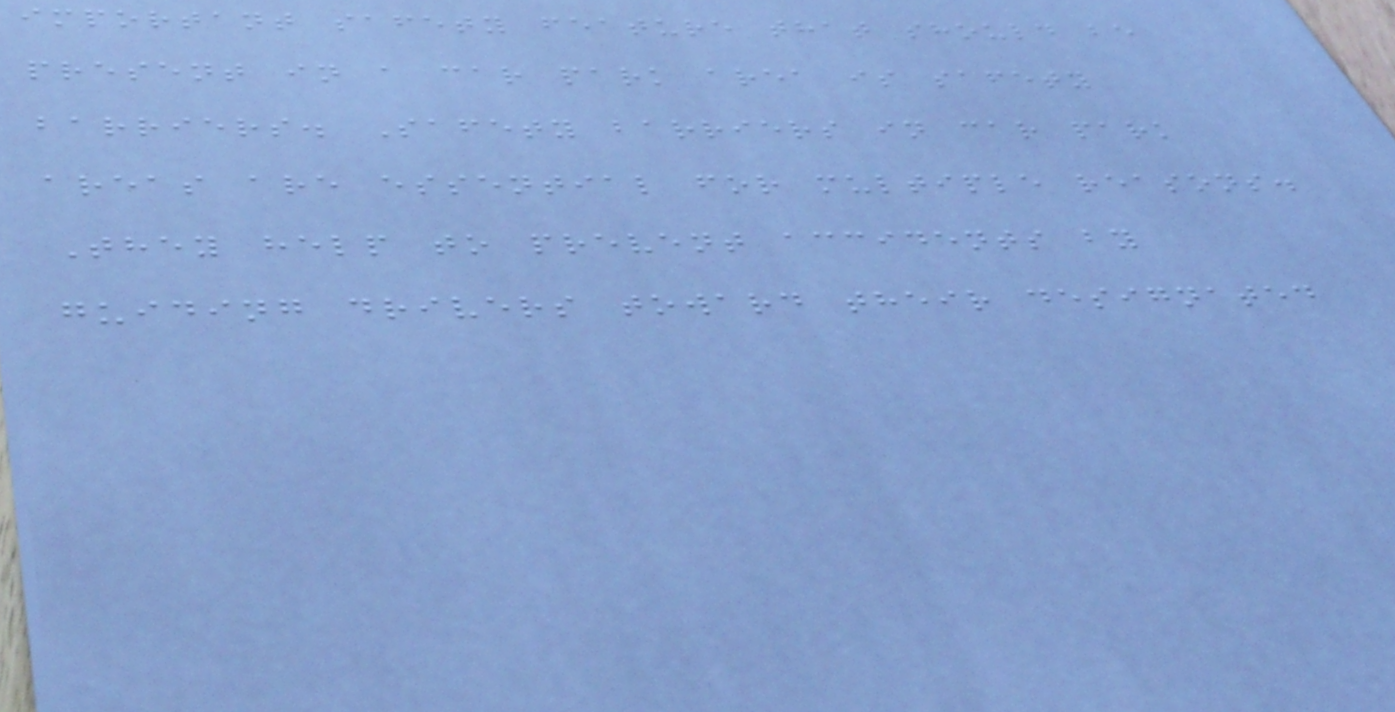important safety feature that should be
present in a car park area is safety
barriers. Safety barriers in car park
areas are essential for multiple reasons.
They help to prevent accidents by
guiding drivers toward their designated
